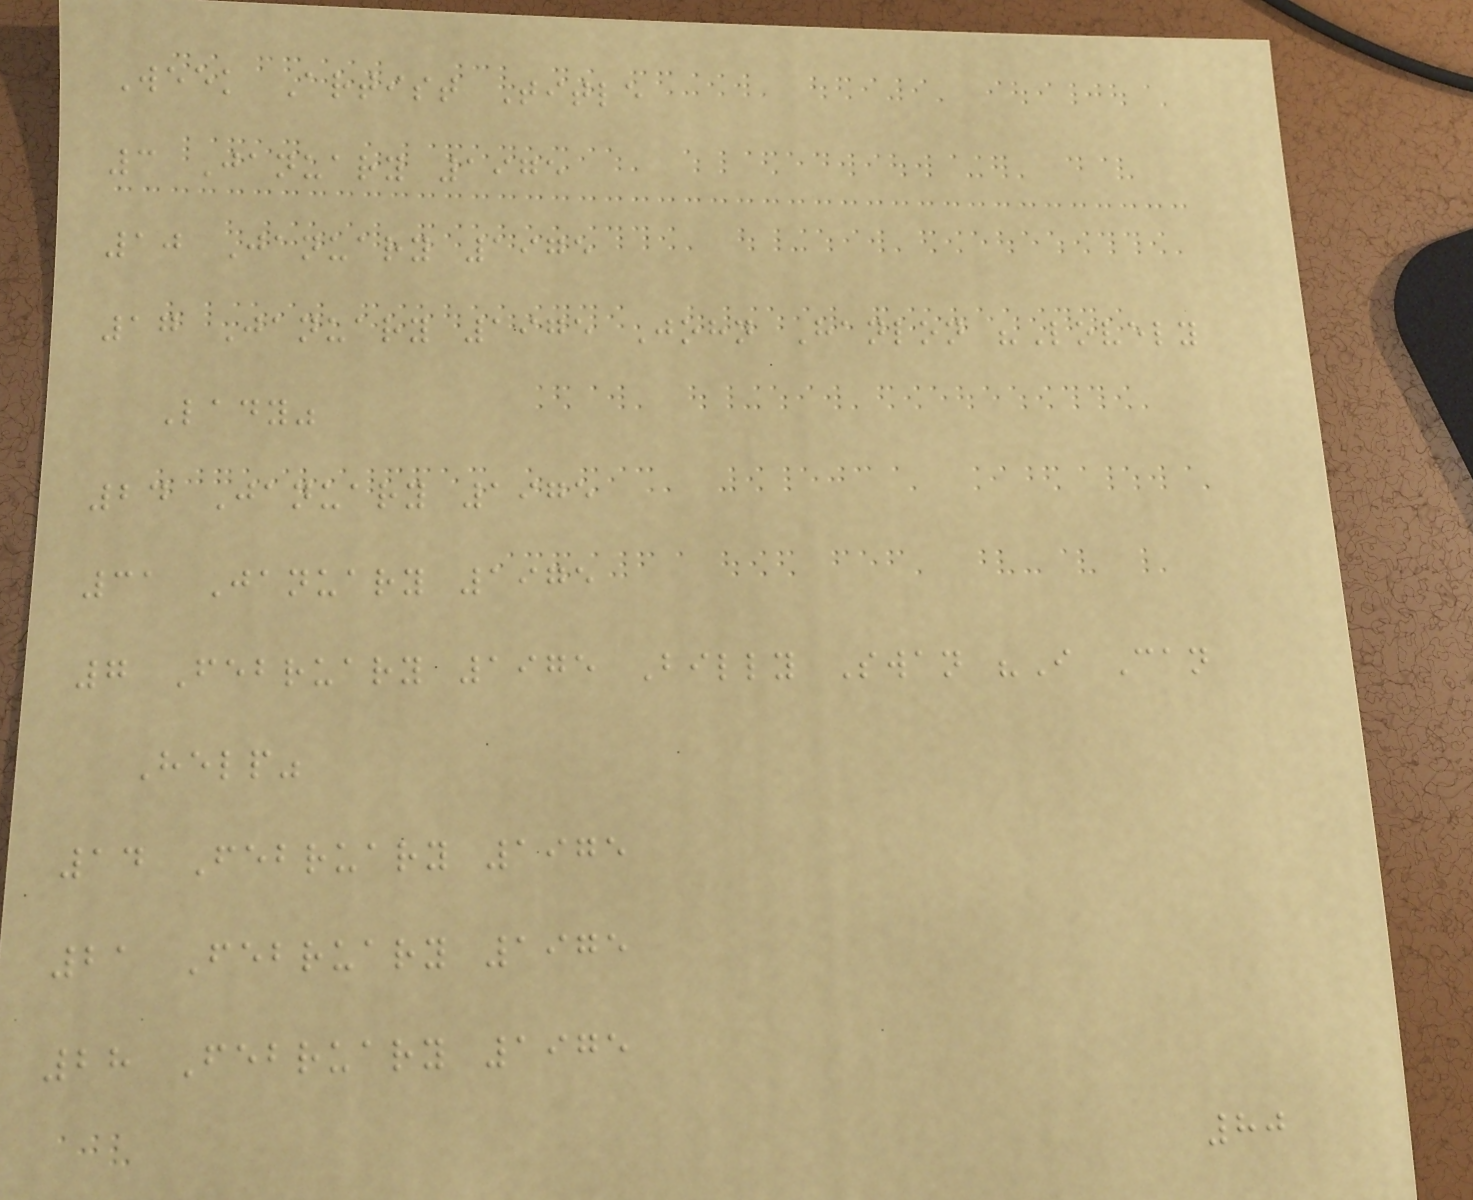Week Artist Title
3 January 1975
10 January 1975
17 January 1975 John Hanlon "Lovely
Lady"
24 January 1975
31 January 1975
7 February 1975 Billy Swan "I Can
Help"
14 February 1975
21 February 1975
28 February 1975
80
